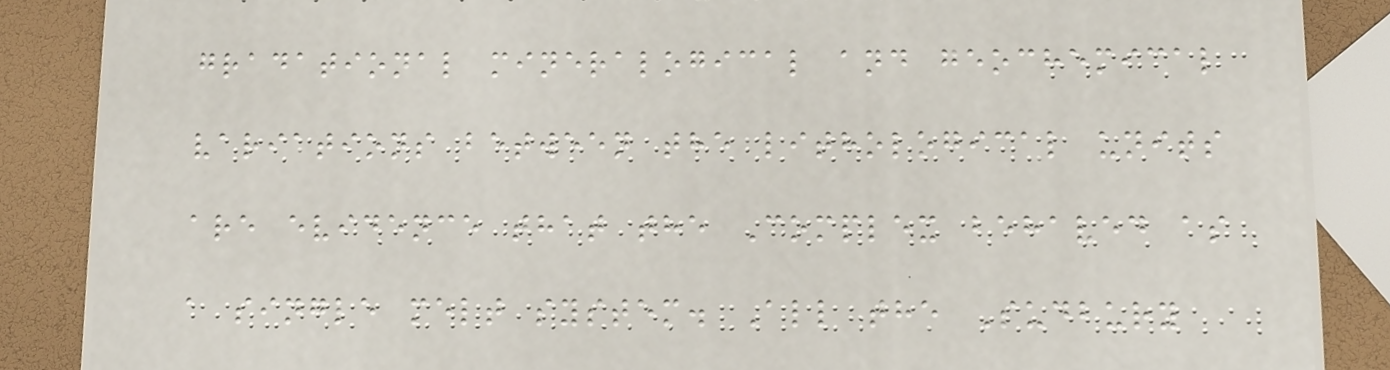gradational mineralogical and geochemical
variations between the lithological units
are evidence that the Complex behaved as
a single melt system. All the Sudbury
